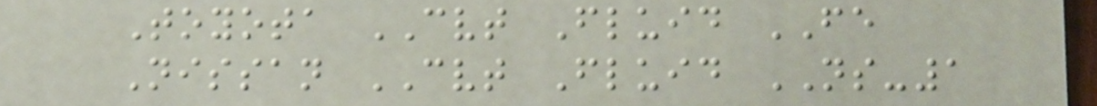Toyota CVT Fluid FE
Nissan CVT Fluid NS-1
